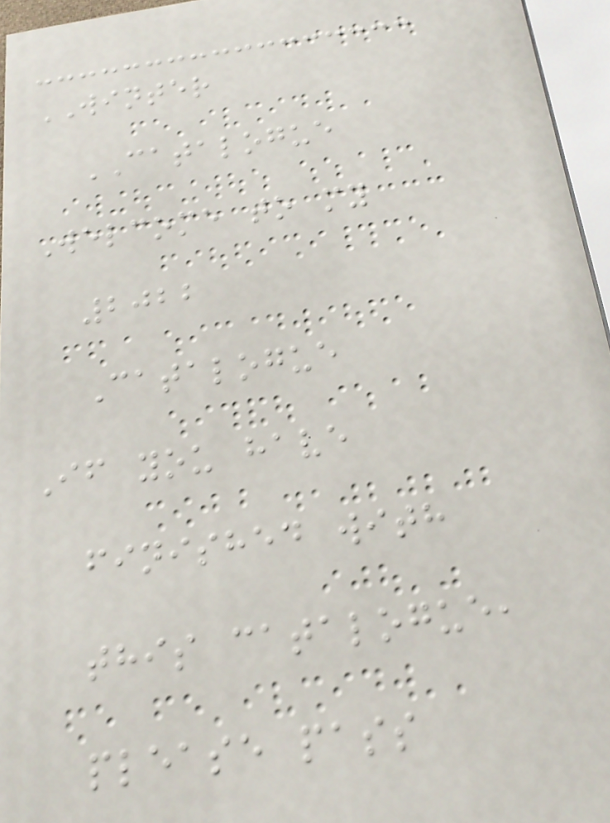WINTER
CATALOGUE
Welcome to my
2022
Catalogue
If you have
finished with
this catalogue,
please pass
